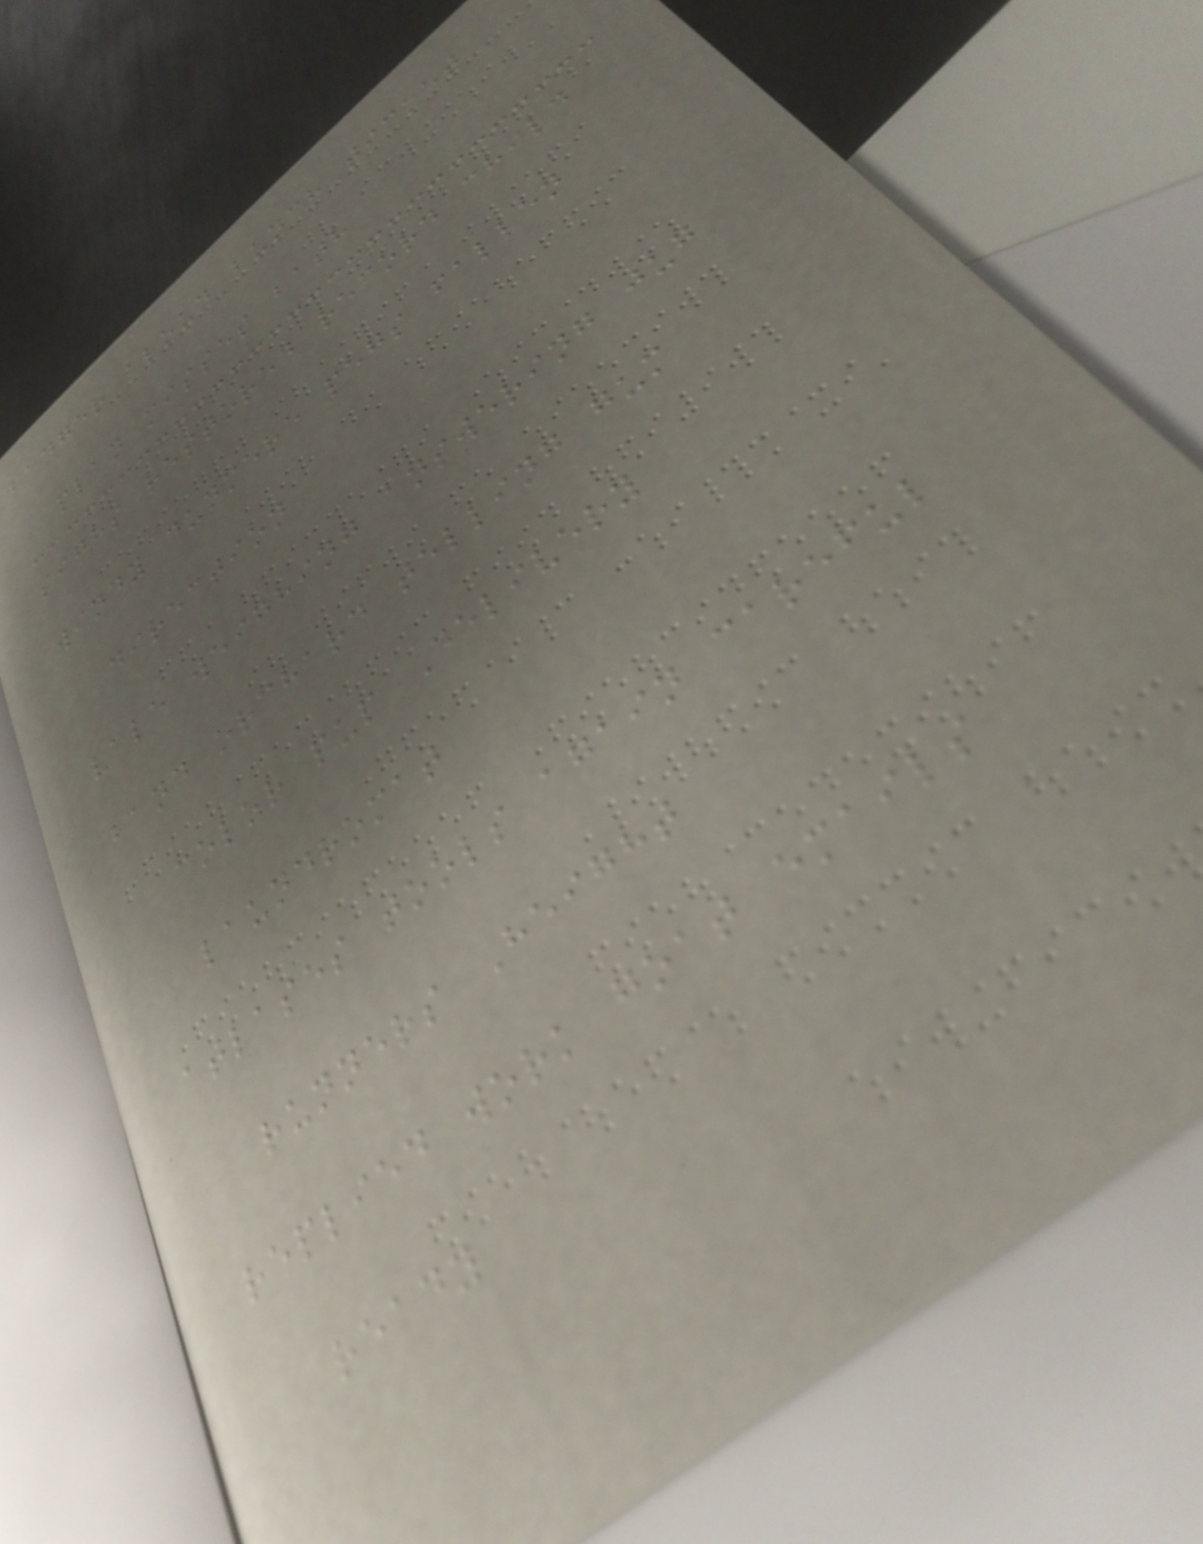badger aloud bunch ticket
plan misses bath
sighs restored record child
windy dunmere pegs fallen
direction
vale weighing answering jug
band orchard telling gum
color pup Delivery
laundromat
atlases tools again careful
runners Height
replied work goat emails
ready
